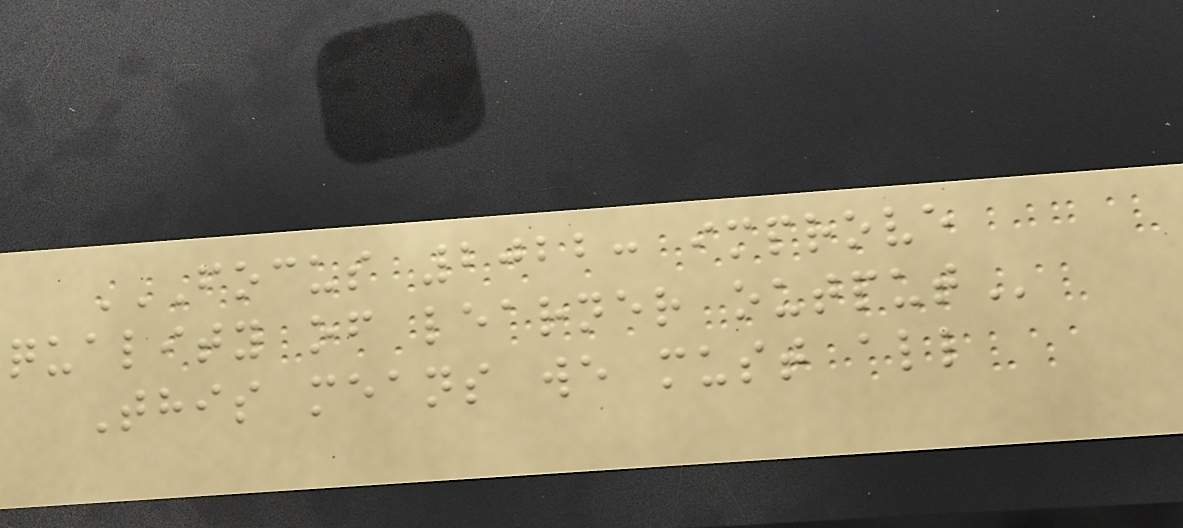FOCUS 2022: IMPROVE
QUALITY OF LEARNER OUTPUT
This means we must all
